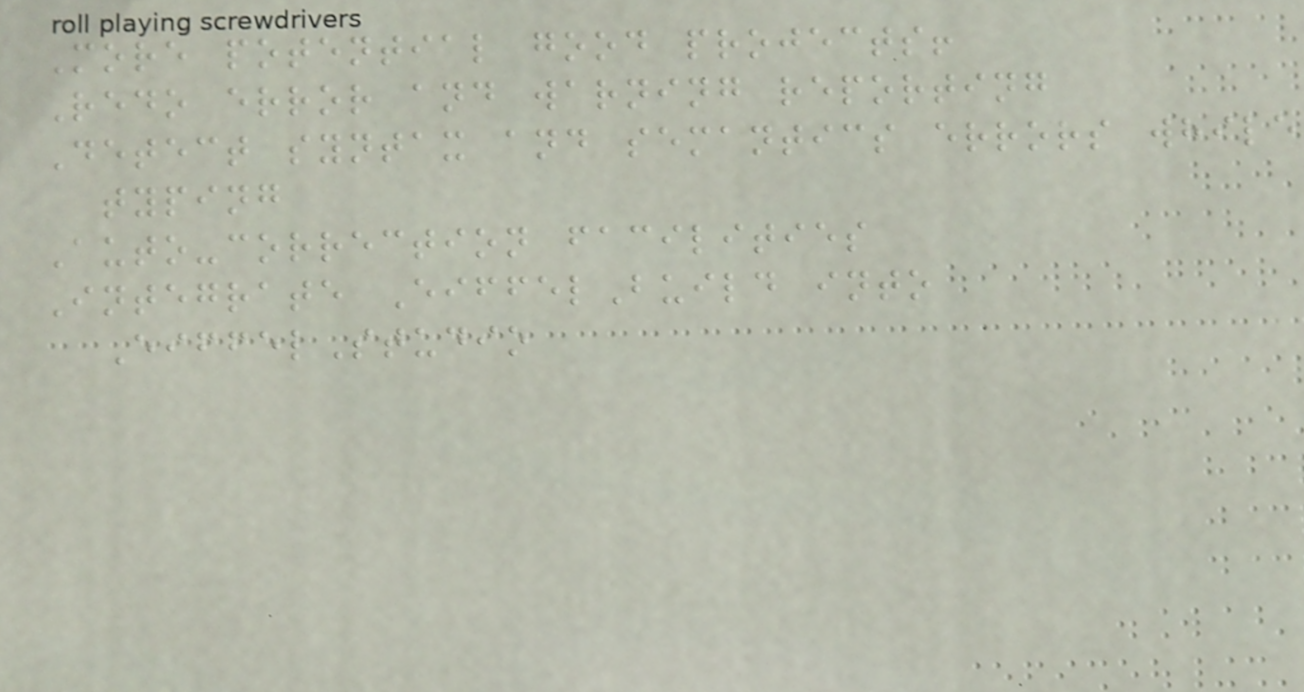More potential good projects!
Redo error and warning reporting
Detect syntax and semantics errors while
typing
Auto-correction facilities
Integrate EiffelBuild into
EiffelStudio
